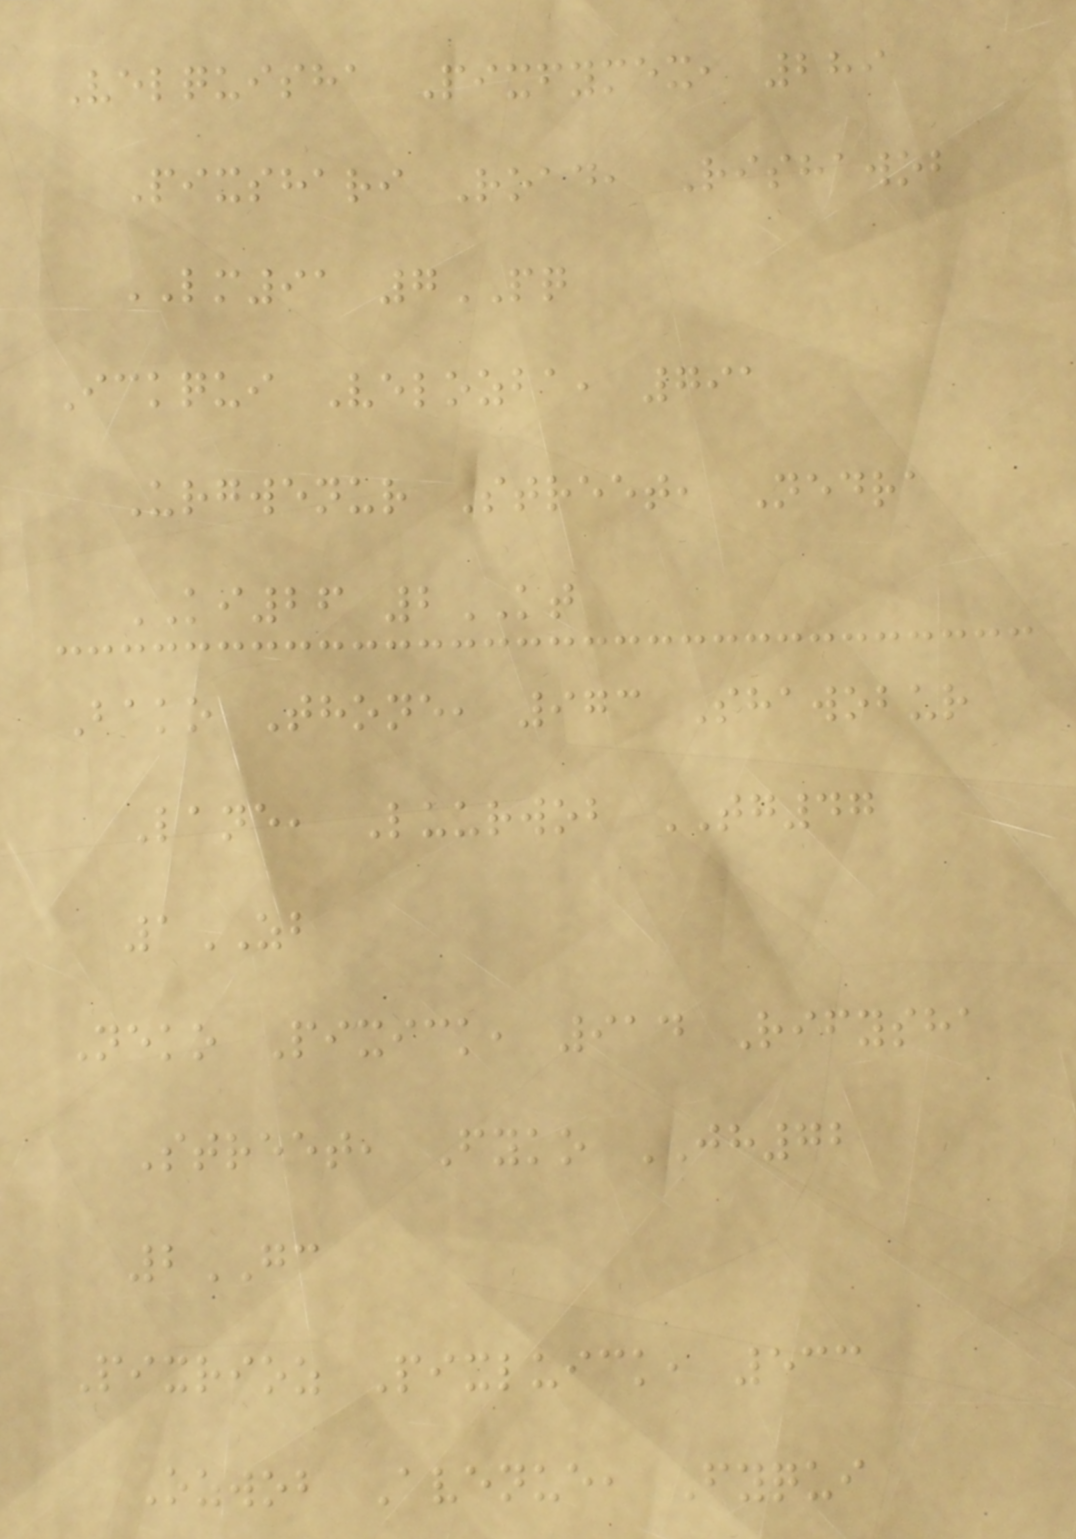Velquisha Pixfymex, 289
Pixshari Road, Rishawob
LM91 7PQ
Ickqui Velozba, 791
Urgwenur Street, Nedra
KI26 2KT
Bako Thone, 973 Shawobur
Lane, Luurwob TG47
1ZB
Neko Pixick, 914 Rifysha
Street, Fyko JH72
2GC
Pixrioz Pixluick, 533
Ozwob Avenue, Fyqui
